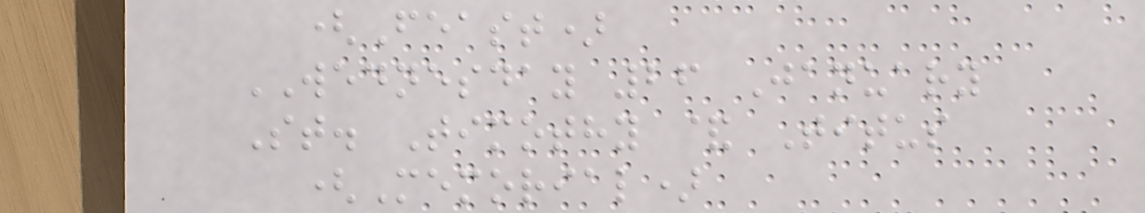(Feast)
WEDNESDAY 26 January
St. Timothy & Titus
(Memorial)
